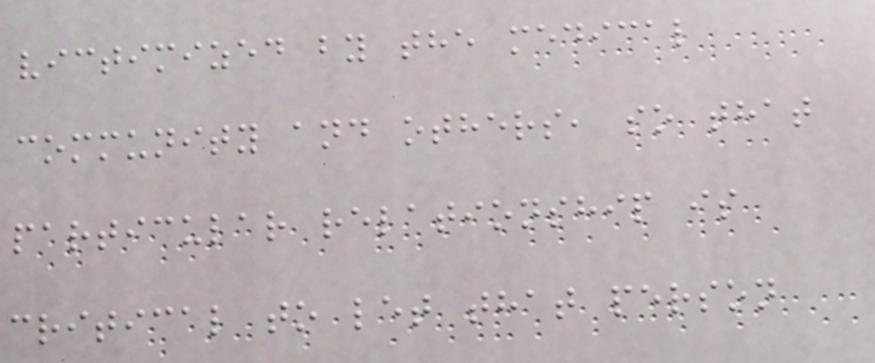victimized by the medical
community and others, so that
particular relationship is
critical to let that person
